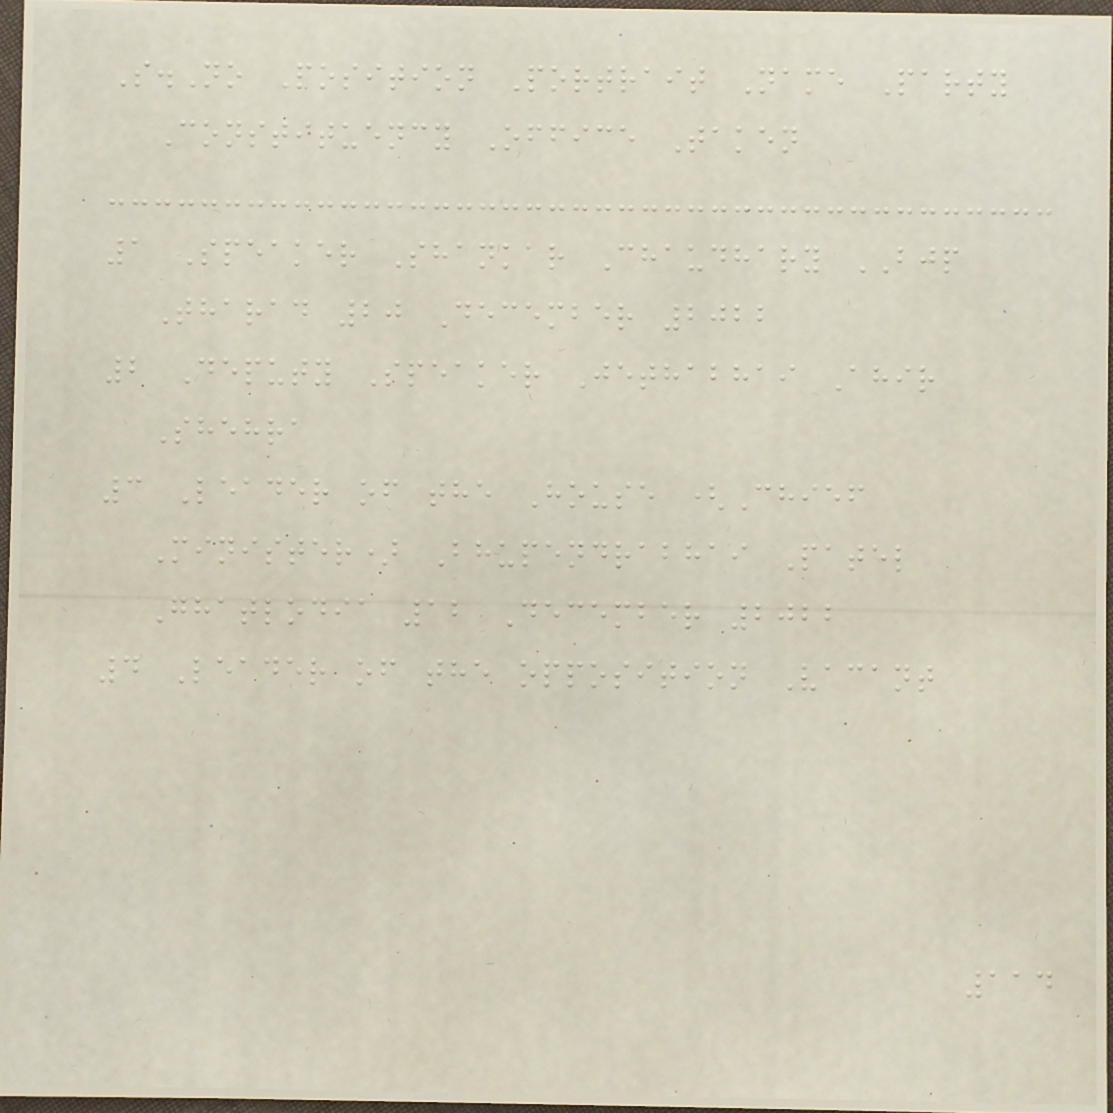S.No Position Portrait Name Party
Constituency Office Taken
1 Speaker Shankar Chaudhary BJP
Tharad 20 December 2022
2 Deputy Speaker Jethabhai Ahir
Shehra
3 Leader of the House (Chief
Minister) Bhupendrabhai Patel
Ghatlodia 12 December 2022
4 Leader of the opposition Vacant
114
